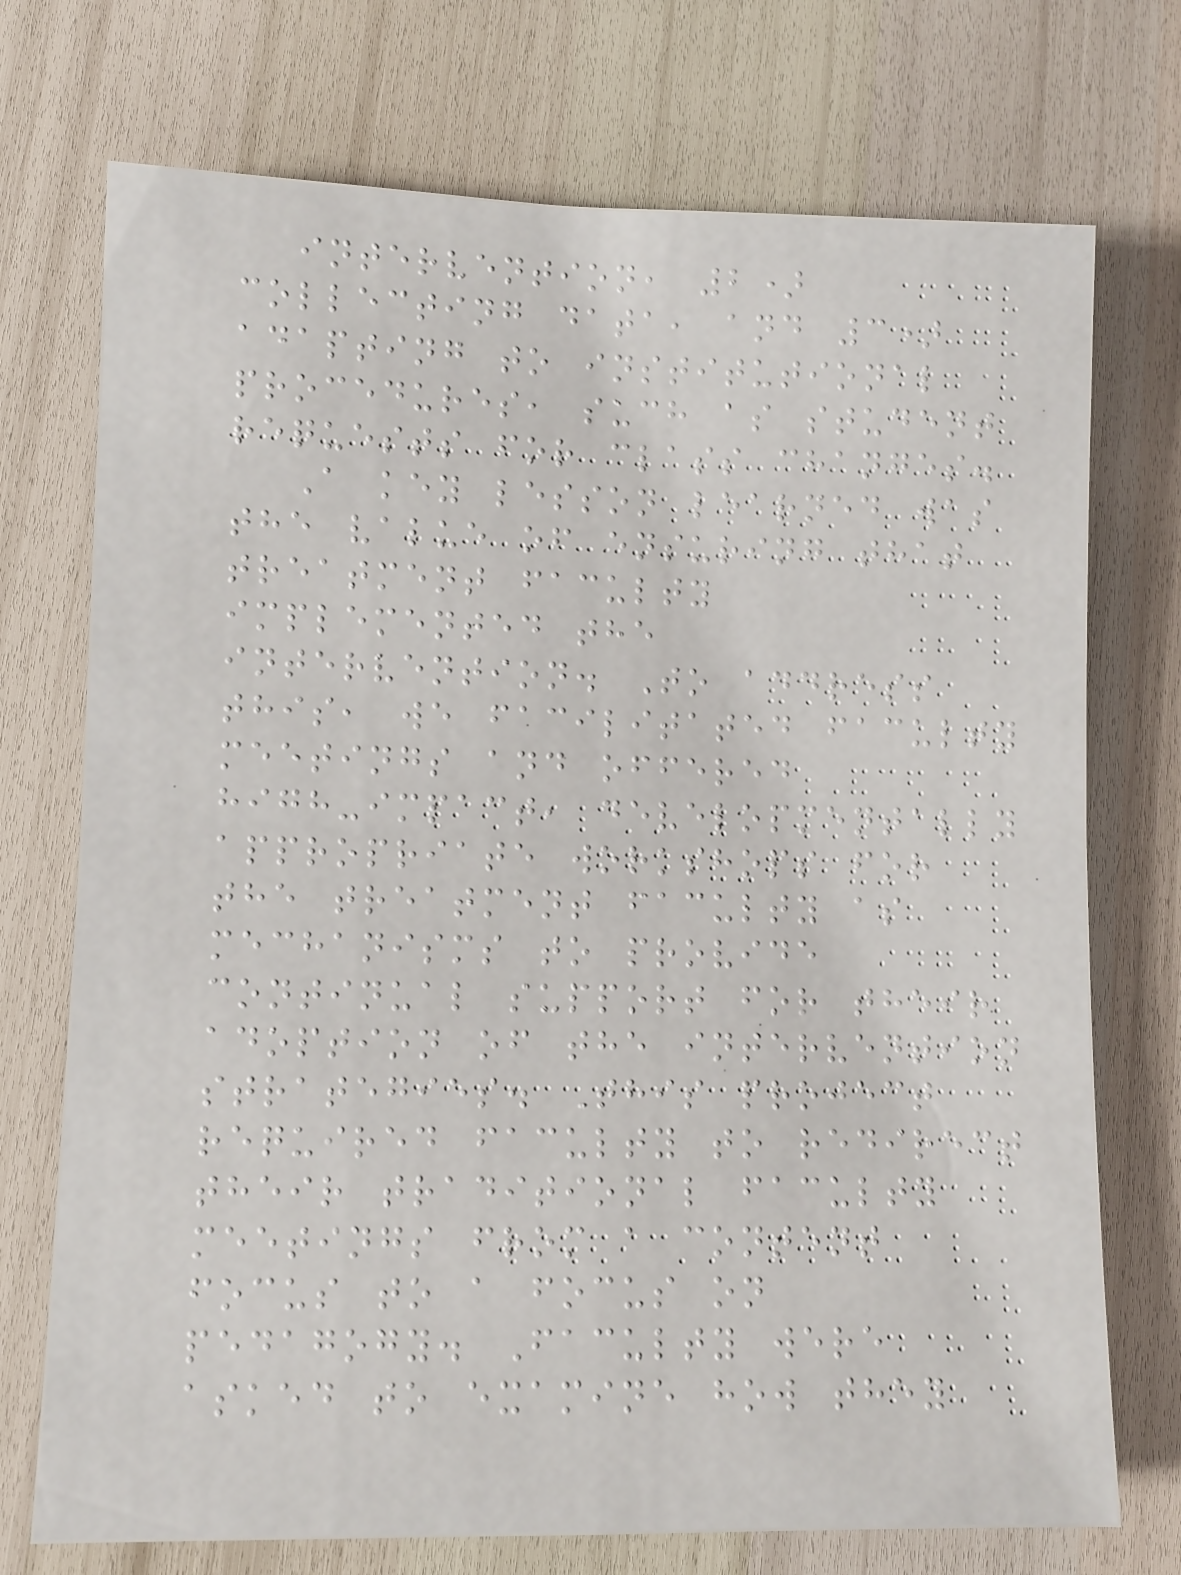intervention, 2)
collecting data, and 3)
adapting to institutional
procedures, such as student
requests for class changes.
A key lesson learned was
the value of ensuring that
treatment faculty
implemented the
intervention. To address
this, we facilitated faculty
meetings and offered
high-impact, developmentally
appropriate workshops for
the treatment faculty as
mechanisms to provide
continual support for their
adoption of the intervention
strategies. This project
required faculty to redirect
their traditional faculty
meetings from a content
focus to a focus on
pedagogy. Faculty were
asked to examine how they
